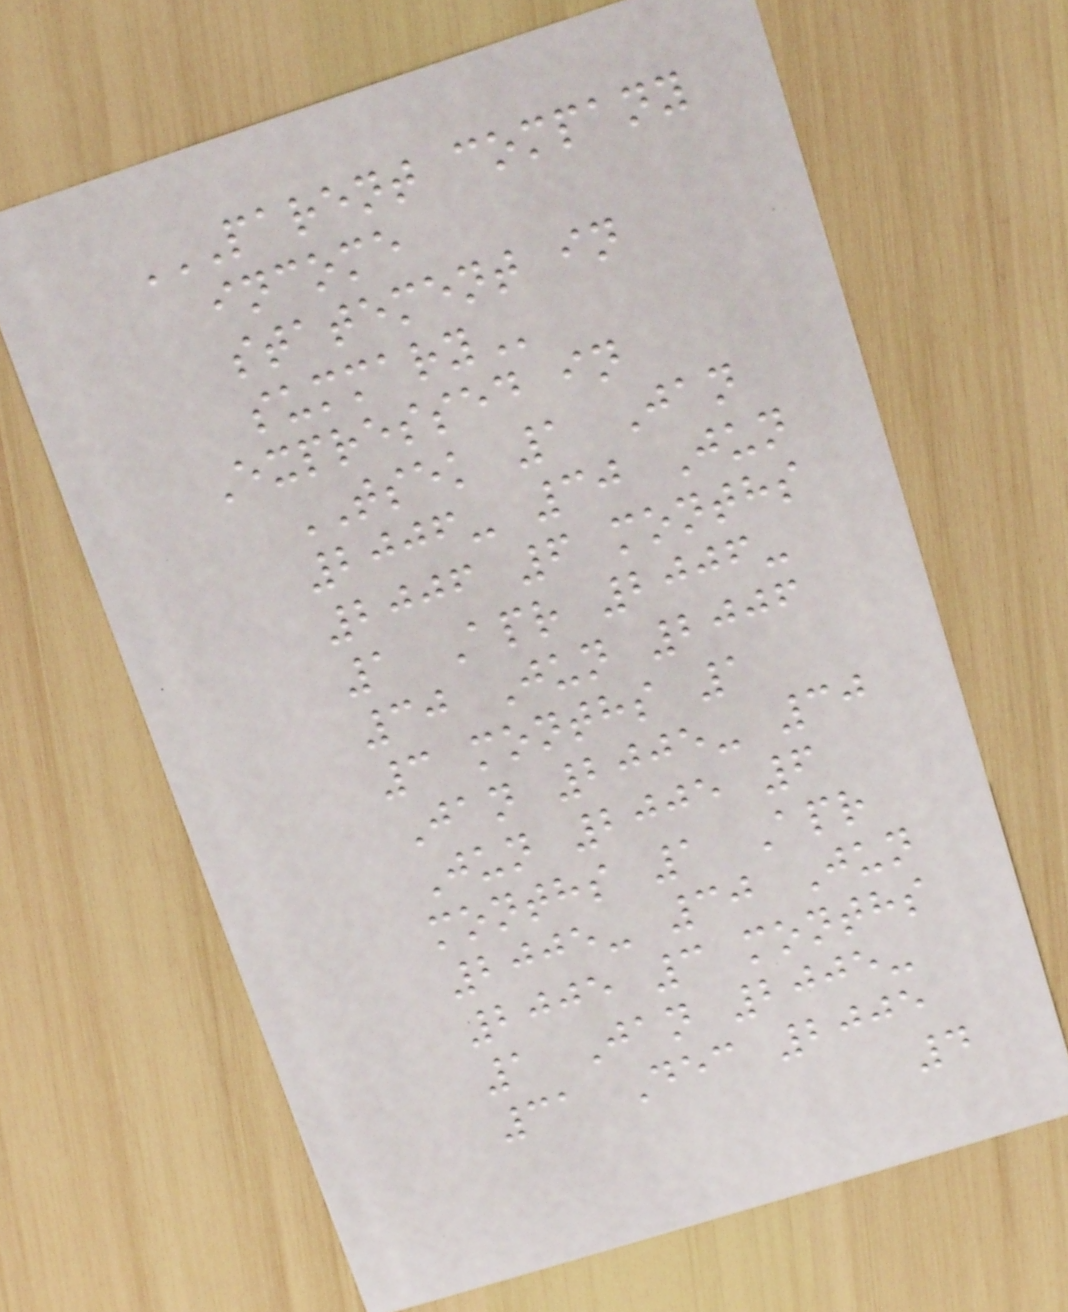PARENT COMPANY
INCOME
STATEMENT IN
SUMMARY
Expressed in
TSEK 1 Jan
2006- 30 Jun
2006 6 months
1 Apr 2006-
30 Jun 2006
3 months 1
Jan 2005- 30
Jun 2005 6
months 1 Apr
2005- 30 Jun
2005 3 months
1 Jan 2005-
31 Dec 2005
4
